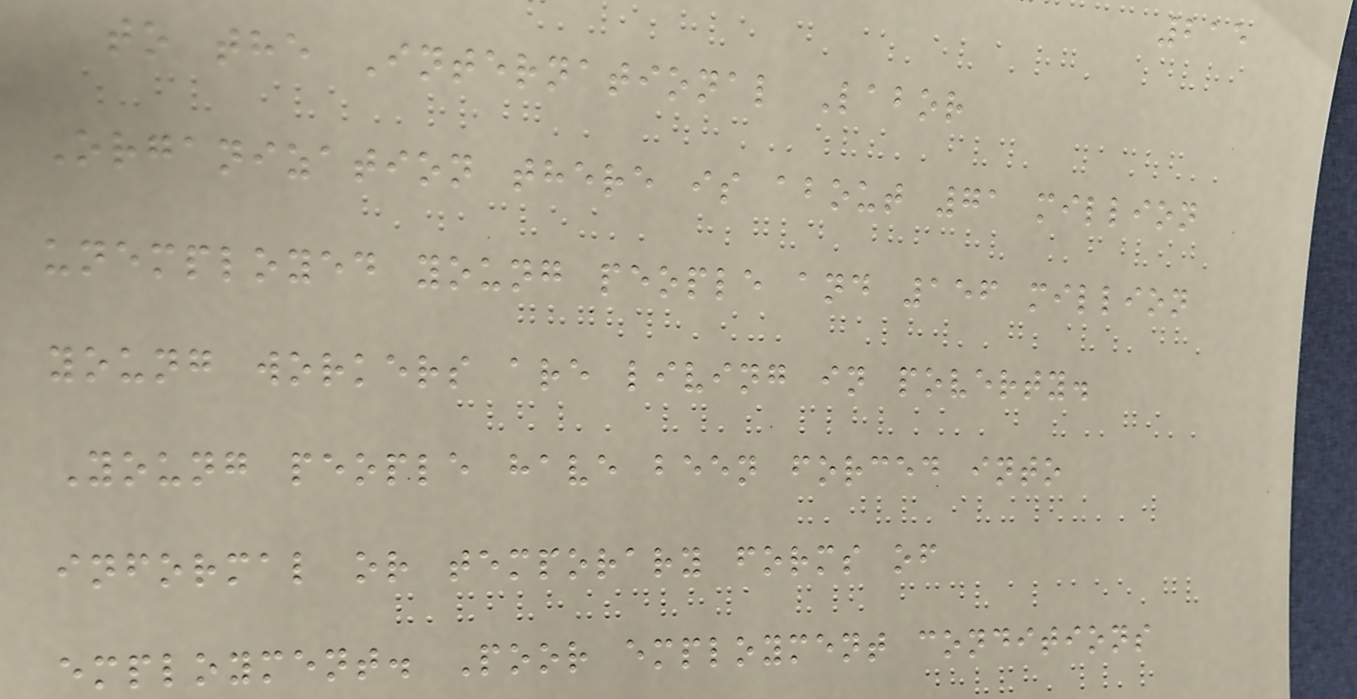215
to the International Labor
Organization there is about 71 million
unemployed young people and 156 million
young workers are living in poverty.
Young people have been forced into
informal or temporary forms of
employment. Poor employment conditions
